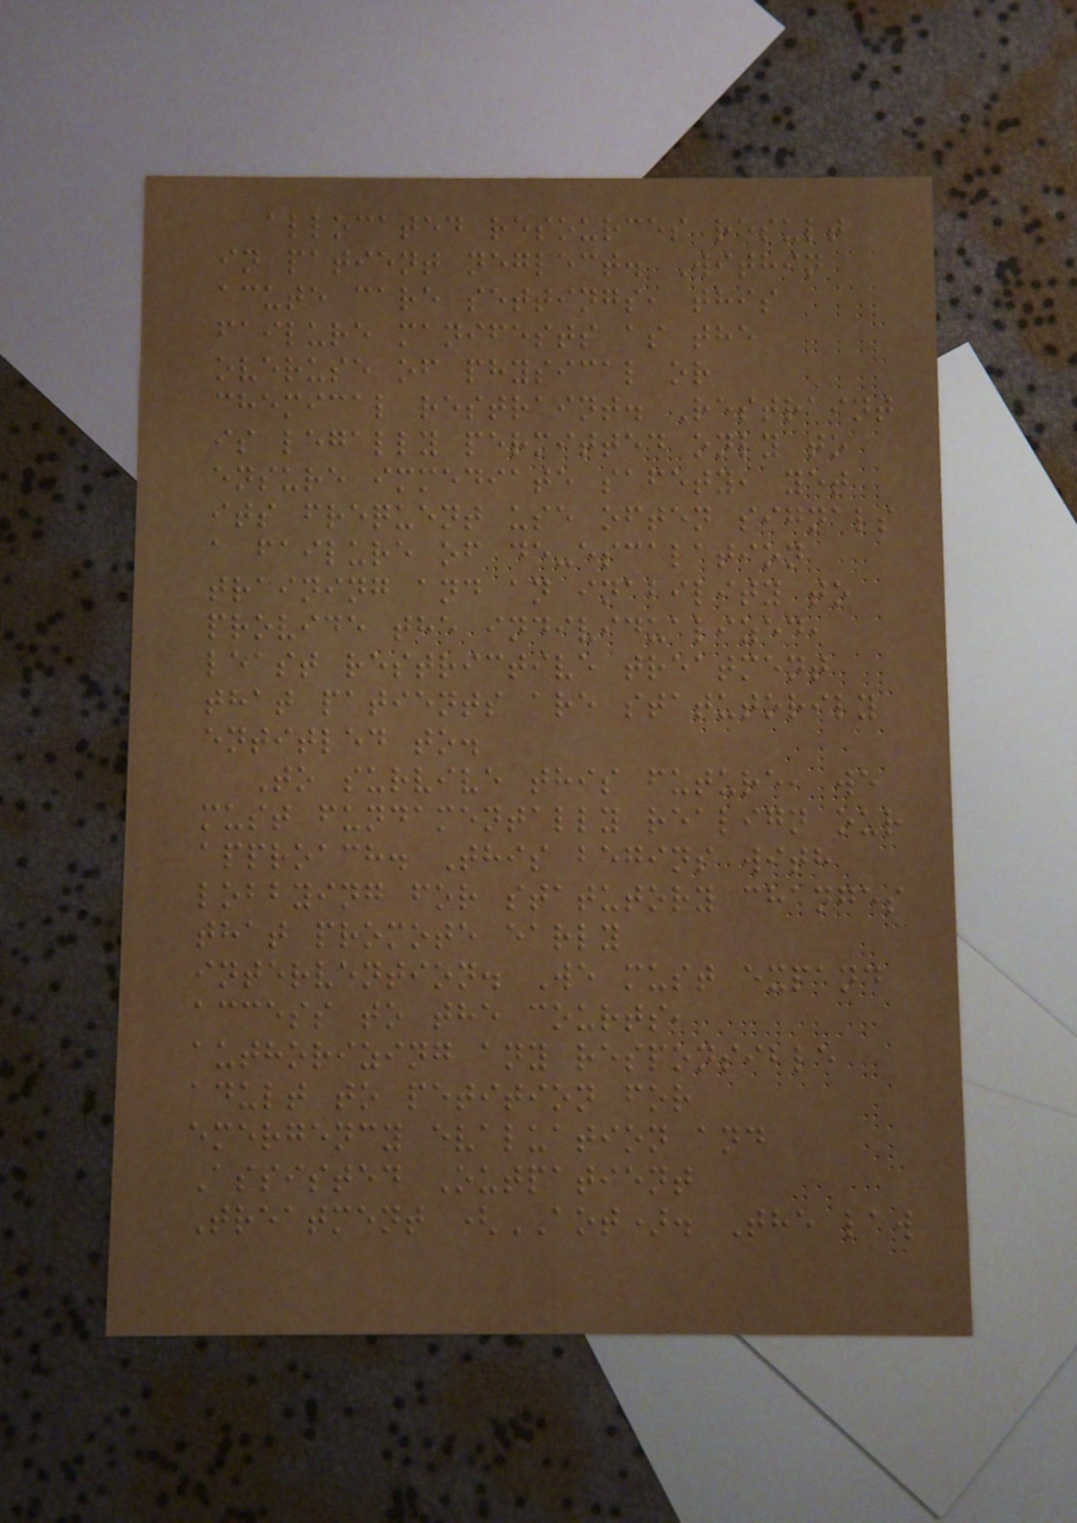allocated resources result
in patient neglect. Within
acute care settings, this
failure manifests as the
overuse of physical or
chemical restraint. Restraint
is legally permitted only to
ensure immediate safety, yet
its frequent use often signals
a failure of de-escalation
training and an inability to
provide the individualized,
least restrictive treatment
that patients are statutorily
entitled to.
To survive this future, we
must fundamentally realign our
approach. This begins with
lobbying for statutory changes
that promote early
intervention. We must expand
access to the courts,
authorizing any responsible
adult to petition for
emergency evaluation and
Assisted Outpatient
Treatment (AOT). The law
